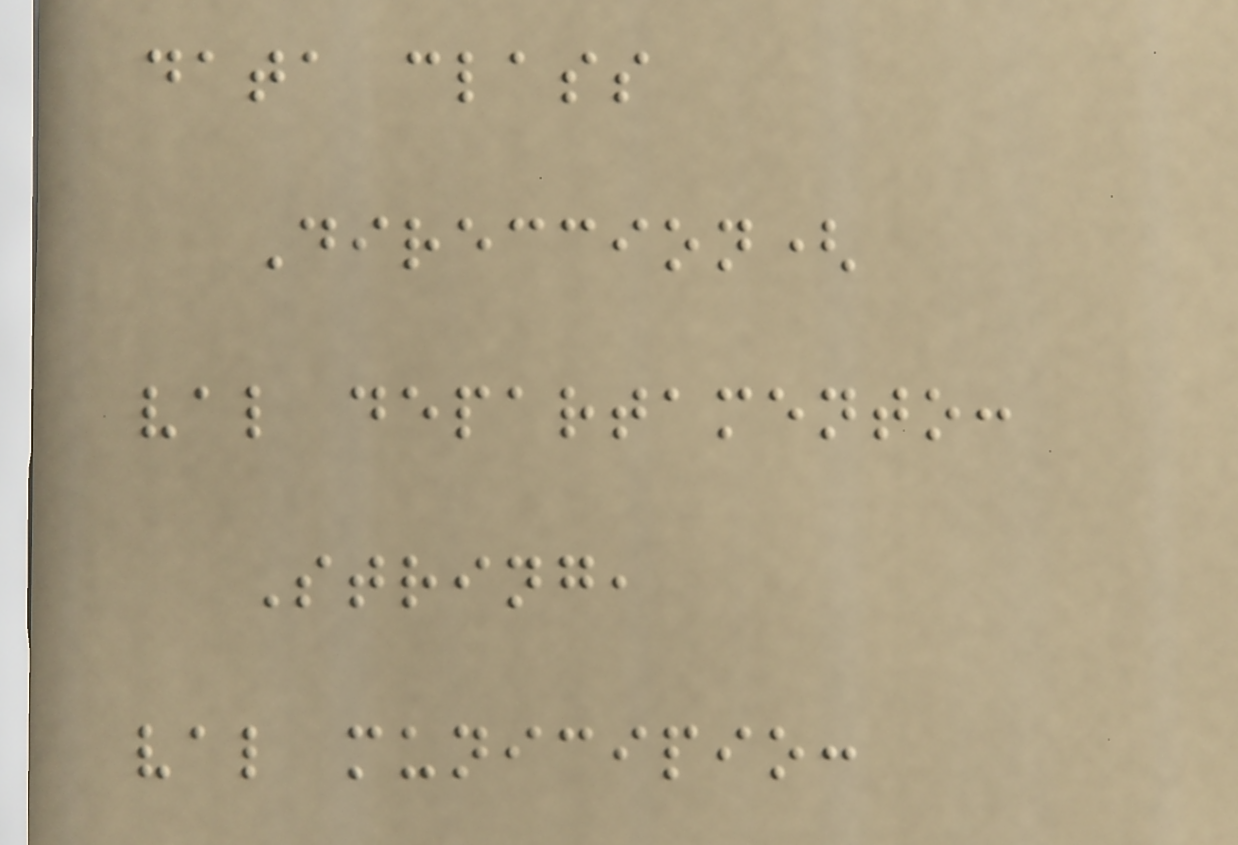data class
Direccion(
val departamento:
String,
val municipio:
